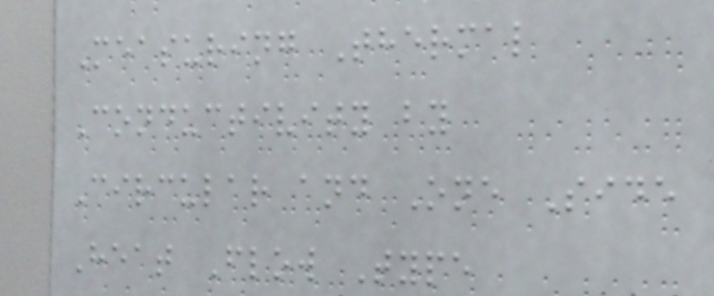Measuring Thermal
Conductivity by
Circular and One Side
Heat Flow Type
